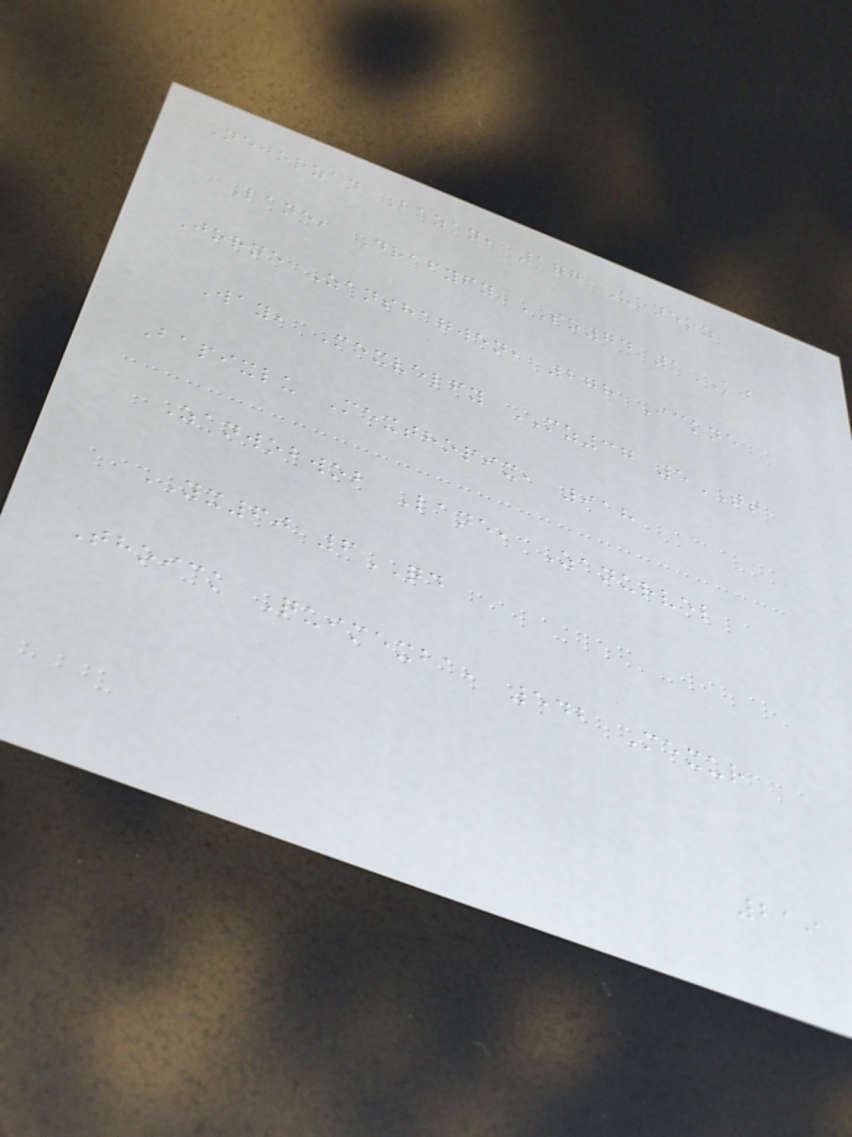Nejorzan Bazan, 177 Urneoz
Lane, Drafyfy SO74 1KJ
Jorne Zanshagwen, 278 Ickne
Way, Mexvelfy MZ37 5TT
Bapixlu Mexthopix, 918
Zanwobwob Lane, Zanurvel
YX60 6QD
Thoick Quimexba, 542 Mexur
219
